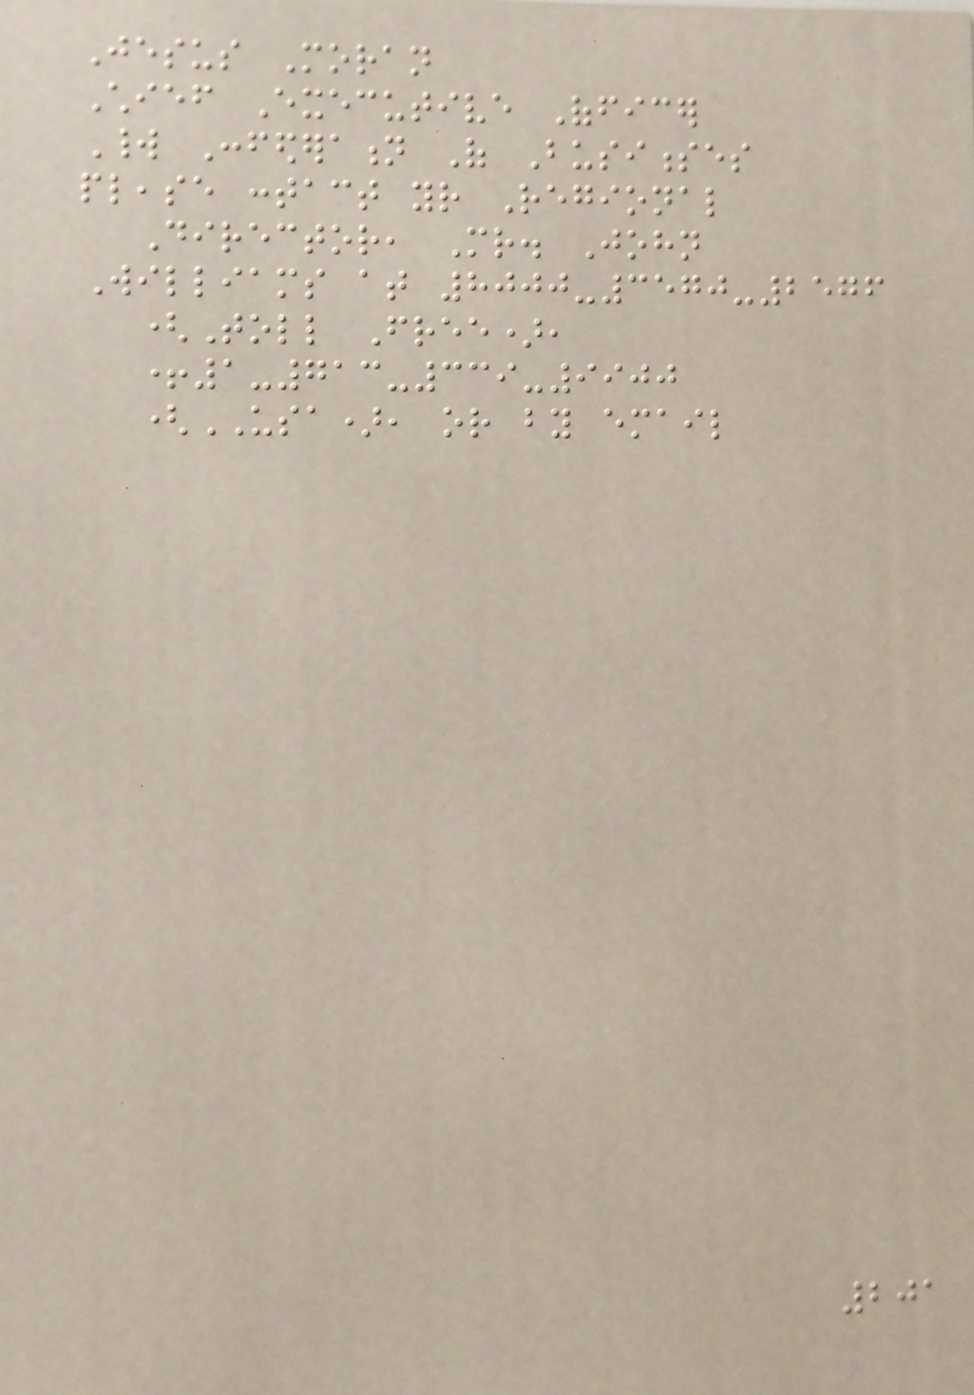Jesus Moran
Chief Executive Officer
World Confederation Of Businesses
please contact your Regional
Director, Mr. John
Williams at 8000-3570-2576
(Toll Free),
+1-713-339-9900
(USA), or by email
201
